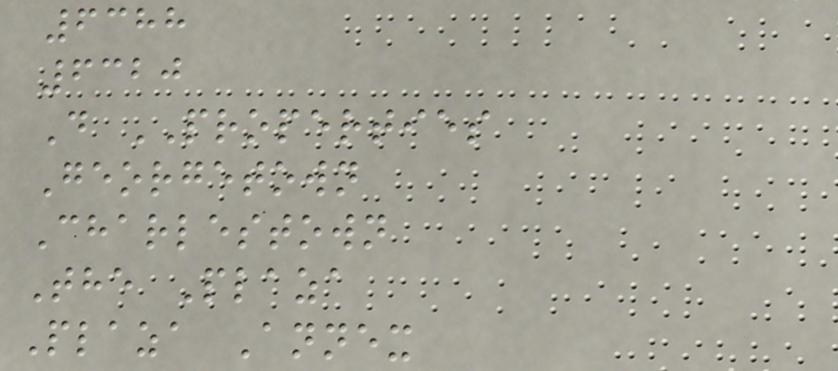6388
6320
D PROPERTIES
Georgetown
Charlestown
The Plaza
Plaza Annex
